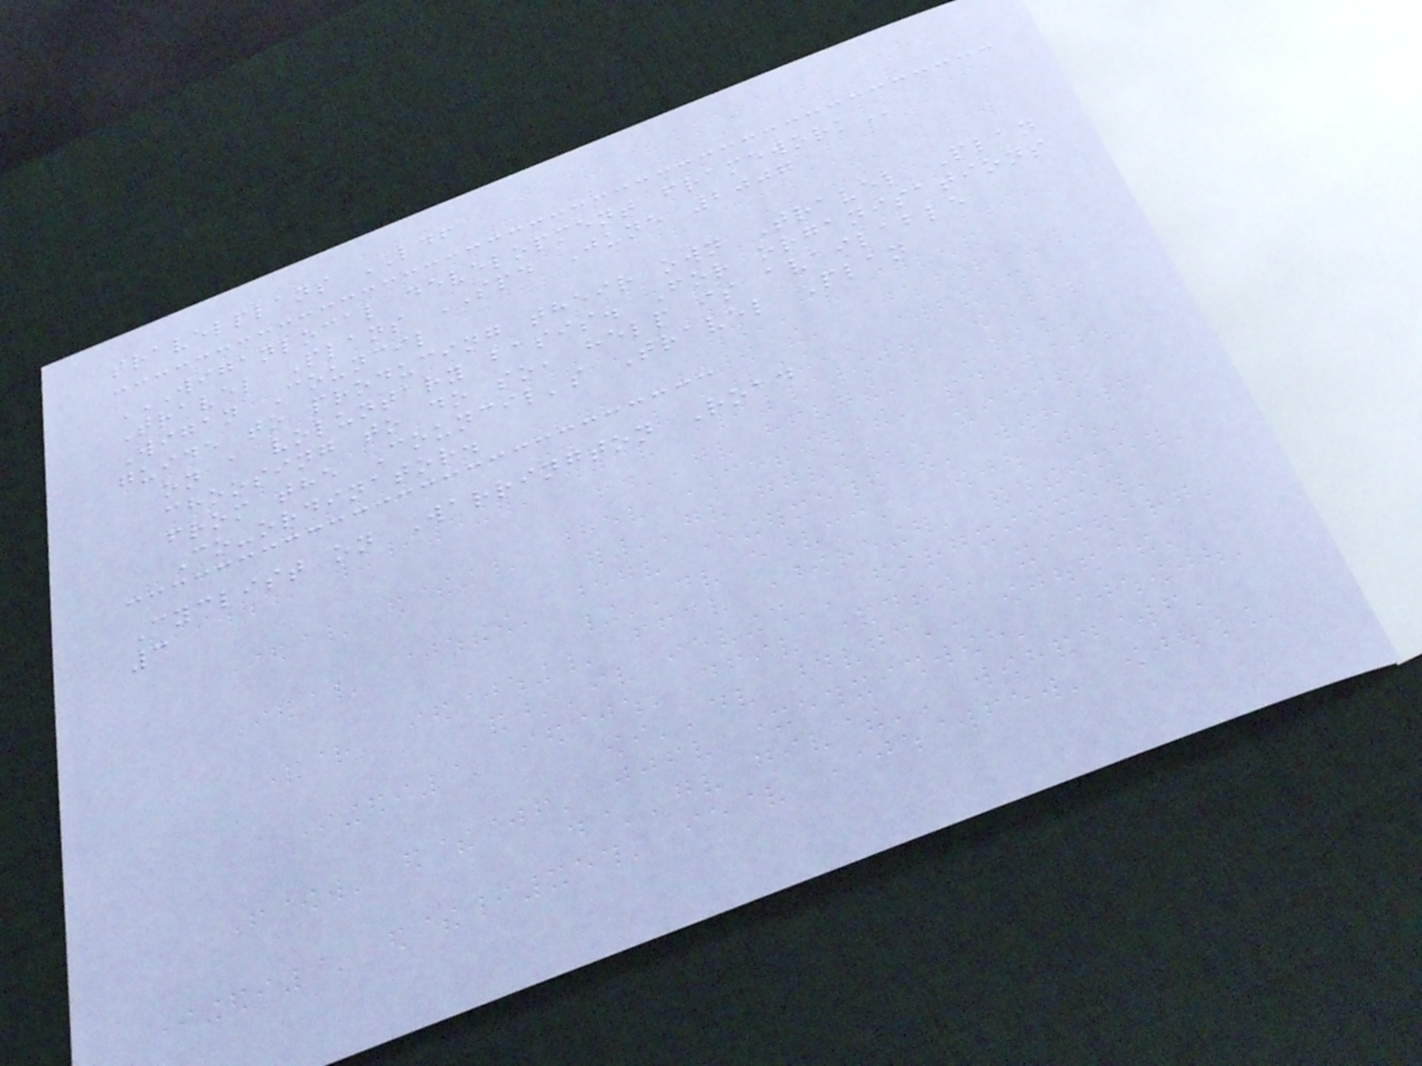travelplans LDF
WIGANLOCAL DEVELOPMENT FRAMEWORK
Travel Plans SPD June 2007
Wigan Council
guide to producing their own Travel Plan
on a voluntary basis. For organisations
choosing to do so, help is available
from the Council's Travel Plan
Co-ordinator.
Cyclist on Warrington Road
3
